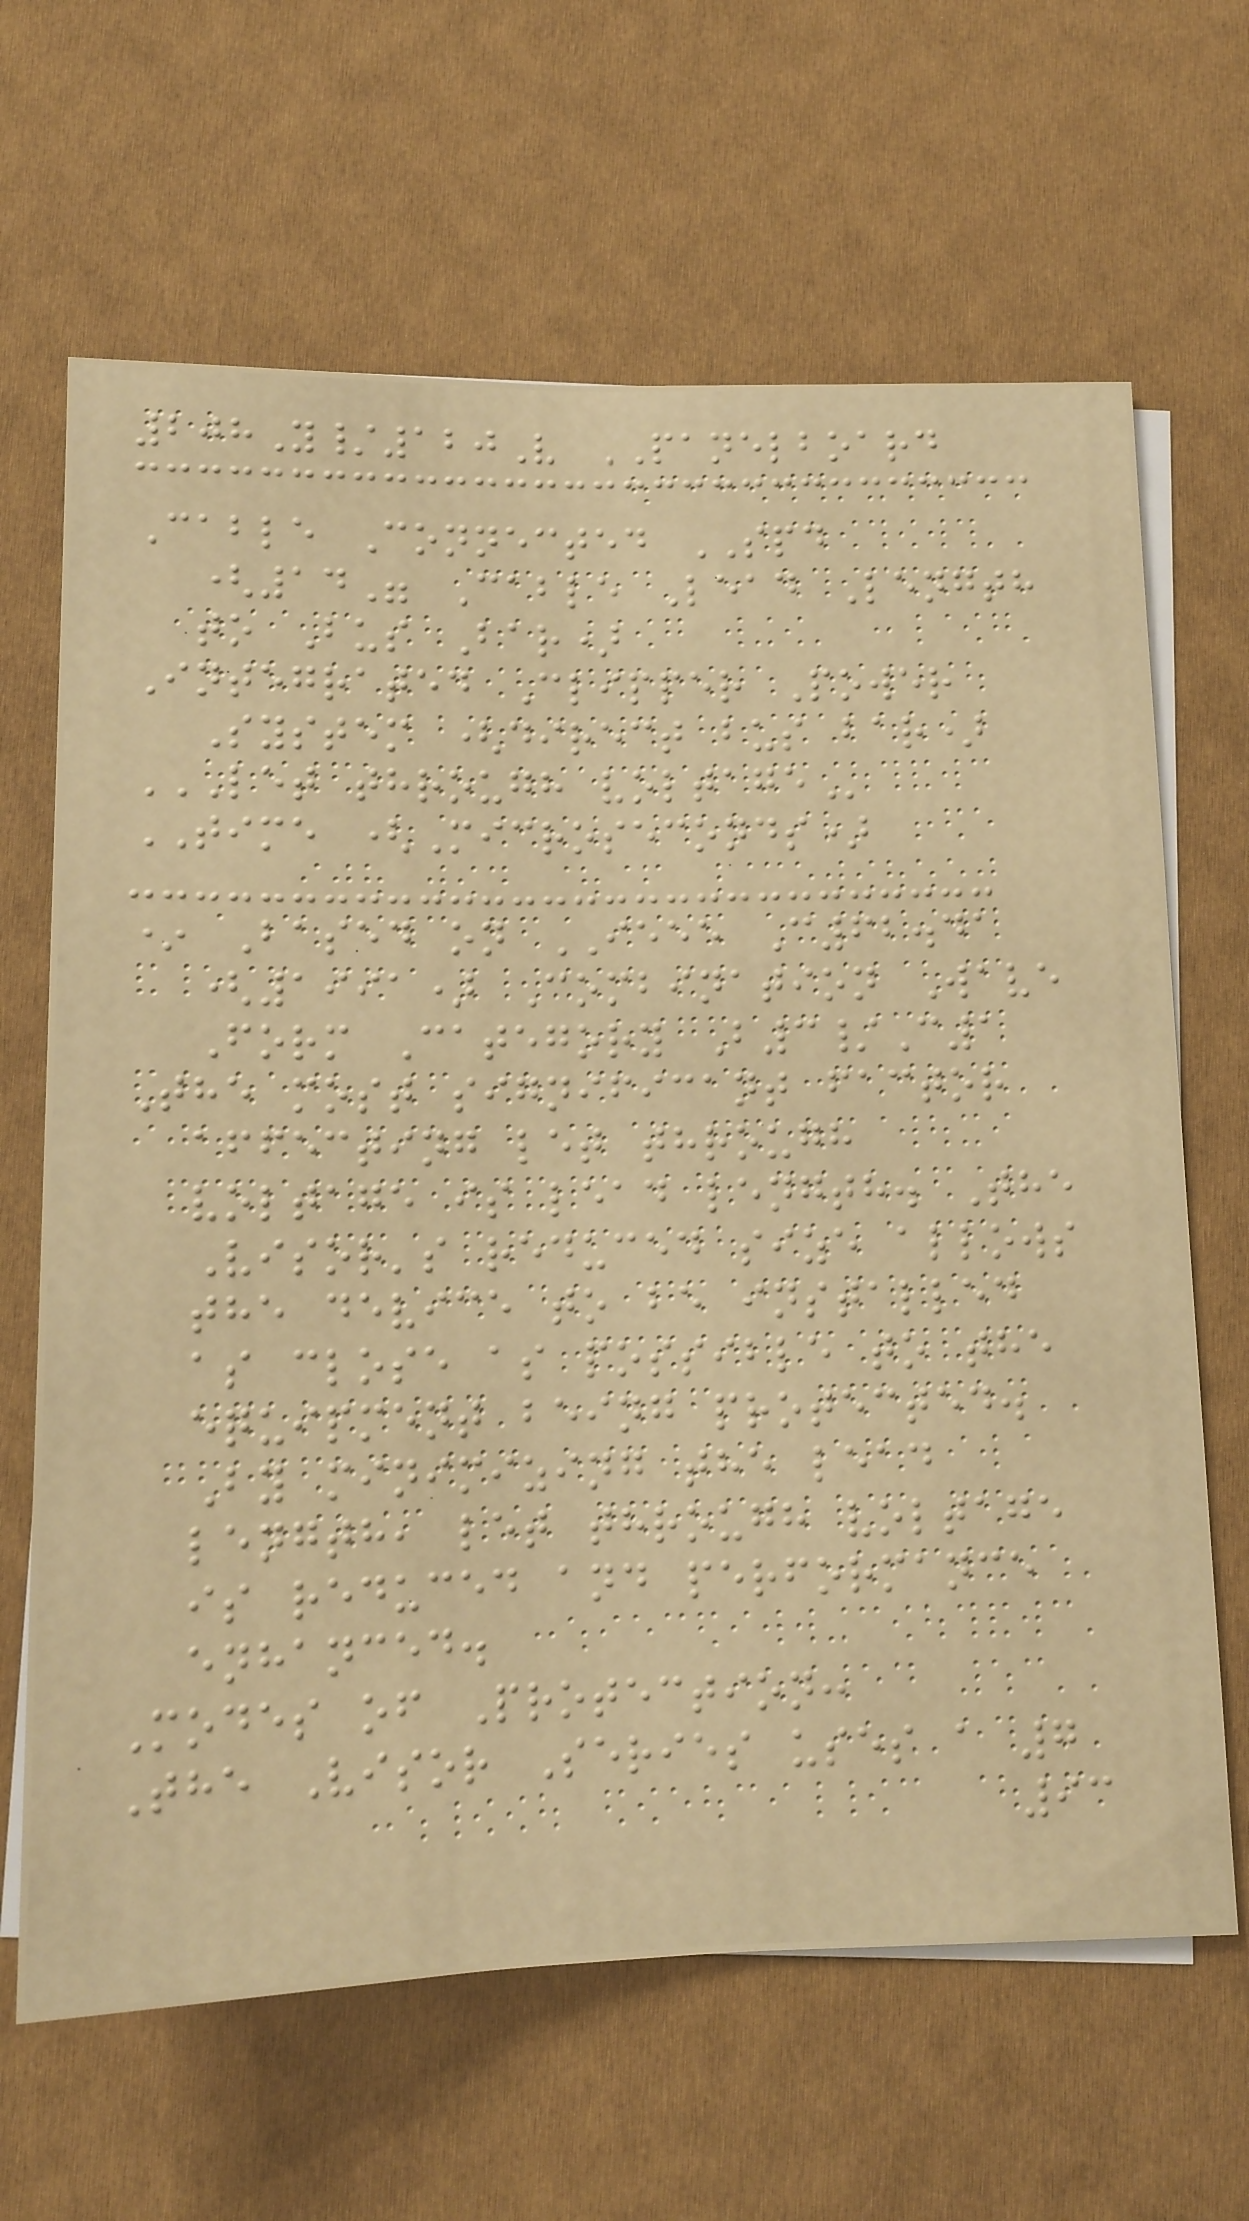208Y/120V PANELBOARD
Cable Connected SPD
(14" Cable Lead Length
to Bus Bar)
Integrated Clipper Power
System (direct bus bar)
LET THROUGH VOLTAGE
TIME (Microseconds)
* Based on IEEE C62.41
(1991) Combination Wave
Form Category B3/C1
The most significant factor
affecting let through
voltage is lead length. The
Visor's reduced size allows
the device to be installed
as close as possible to the
equipment being protected.
By minimizing the lead
length, let through voltage
is reduced and performance
enhanced.
Modes of Protection:
The Visor Series uses a 7
93
